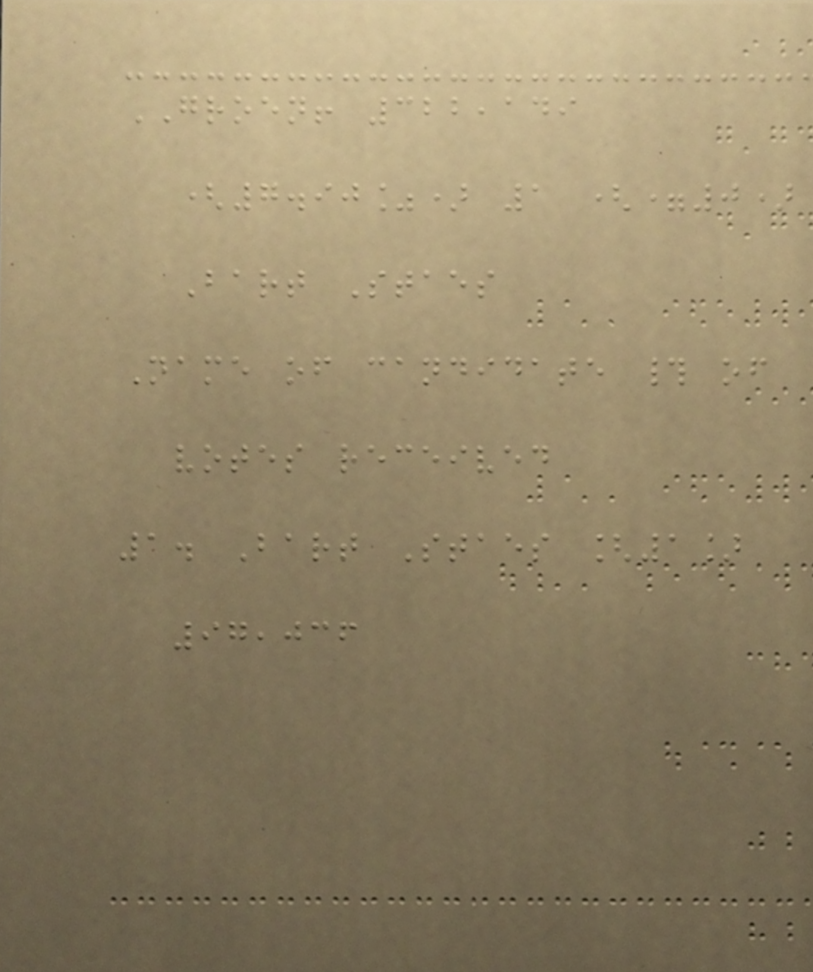GROEN! 322,149
(7.90%) 1 (=0)
Bart Staes
Name of candidate # of
votes received
1. Bart Staes [1]
97,036
